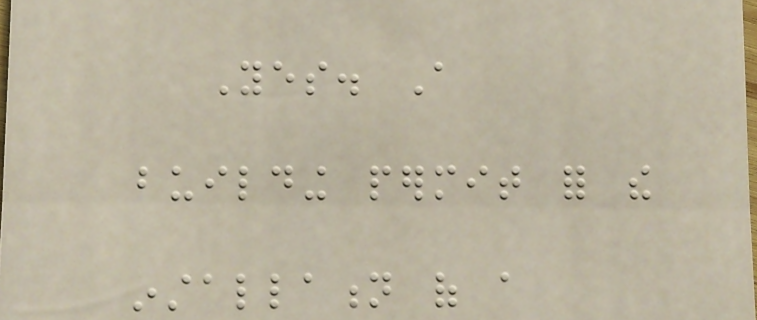Yes. A
building permit for the
installation of a
